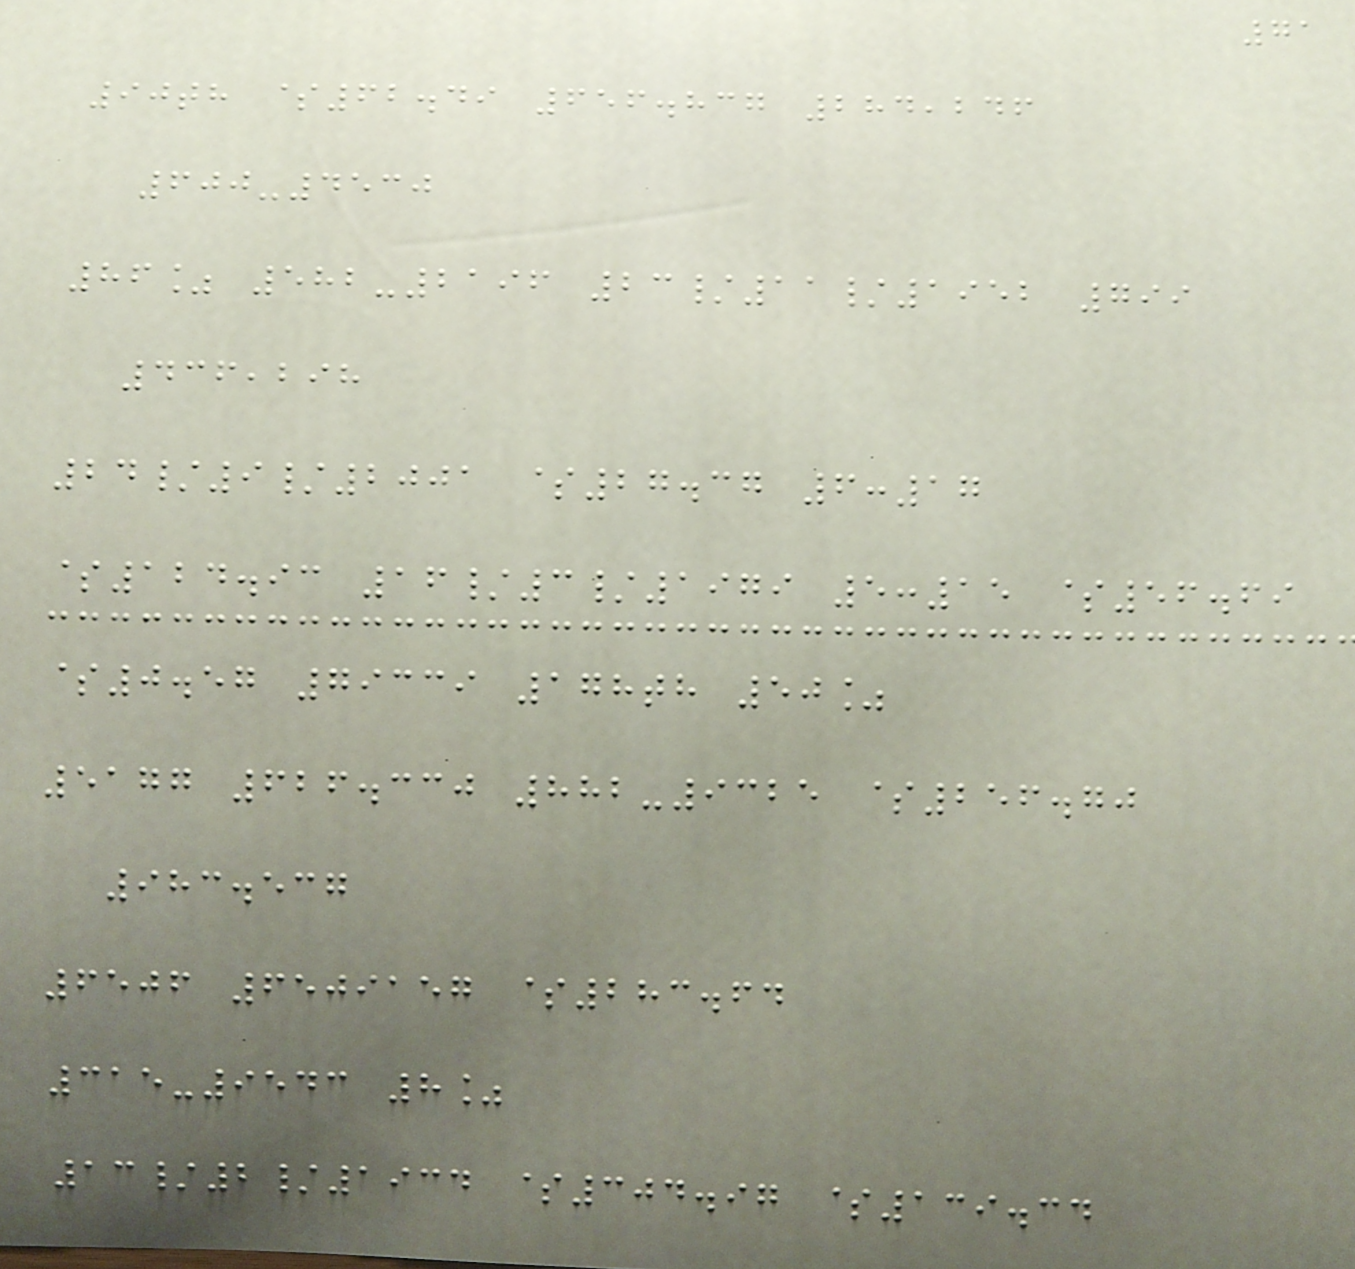71
90th $62.49 656.837 284,246
600-4530
86% 582-2196 23/11/1952 799
436,298
24/9/2001 $27.37 6:17
$124.93 16/3/1979 5:15 $56.69
$0.57 79339 178th 50%
5177 626.330 882-9325 $256.70
983.537
6506 6509157 $283.64
315-9543 8%
13/2/1934 $304.97 $139.34
